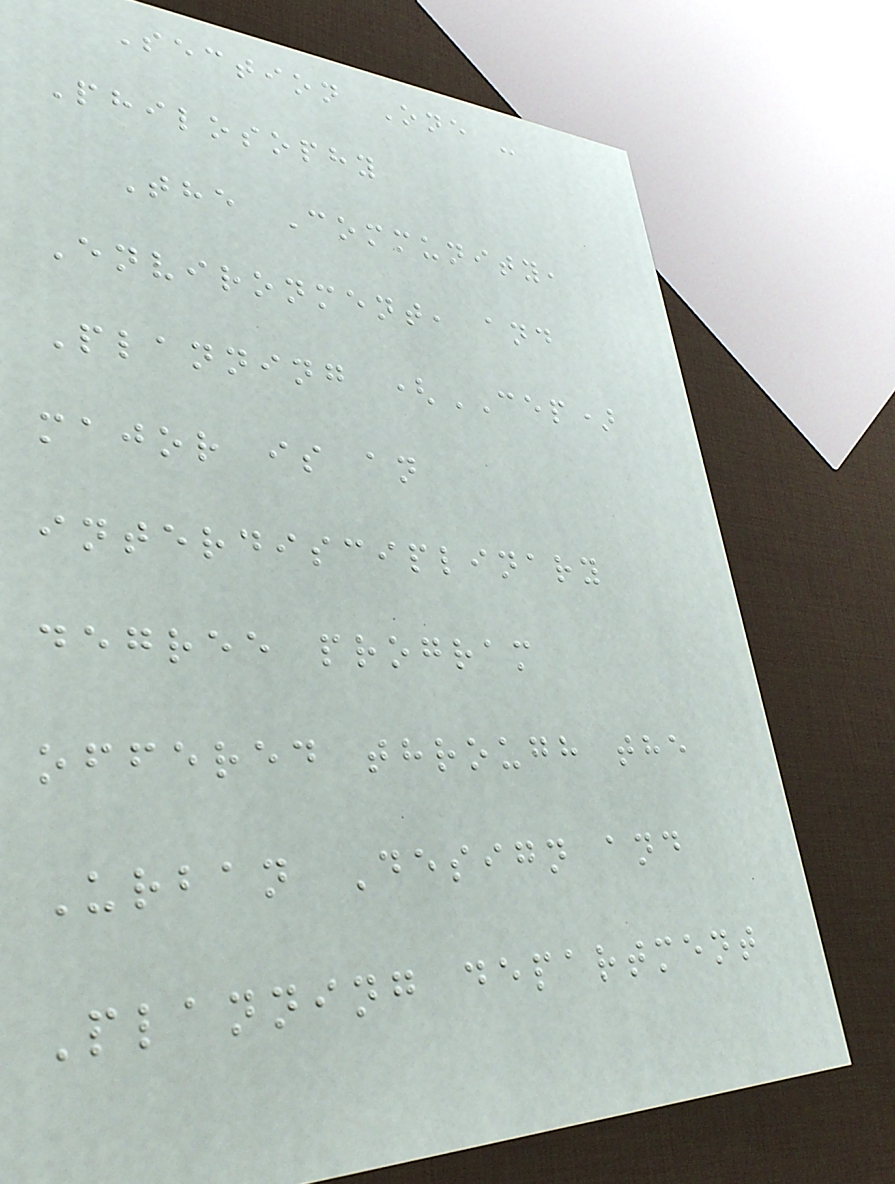Section One -
Philosophy
The Community,
Environment, and
Planning (CEP)
major is an
interdisciplinary
degree program
offered through the
Urban Design and
Planning department
